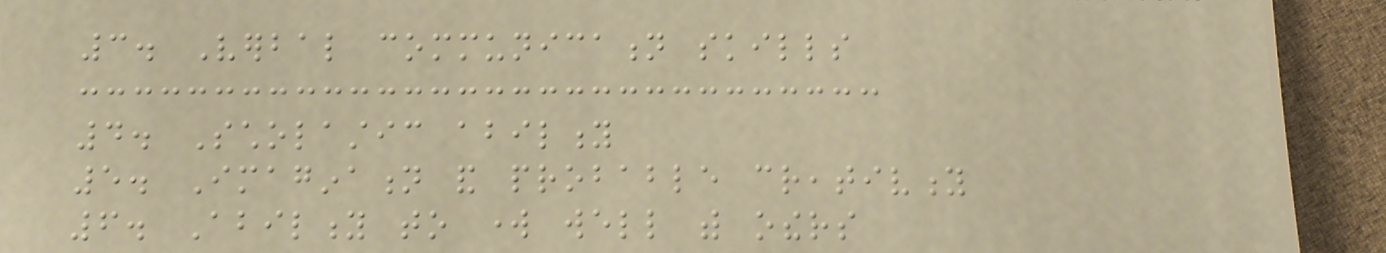3. Verbal communication skills
4. Scholastic ability
5. Imagination and probable creativity
6. Ability to work well with others
